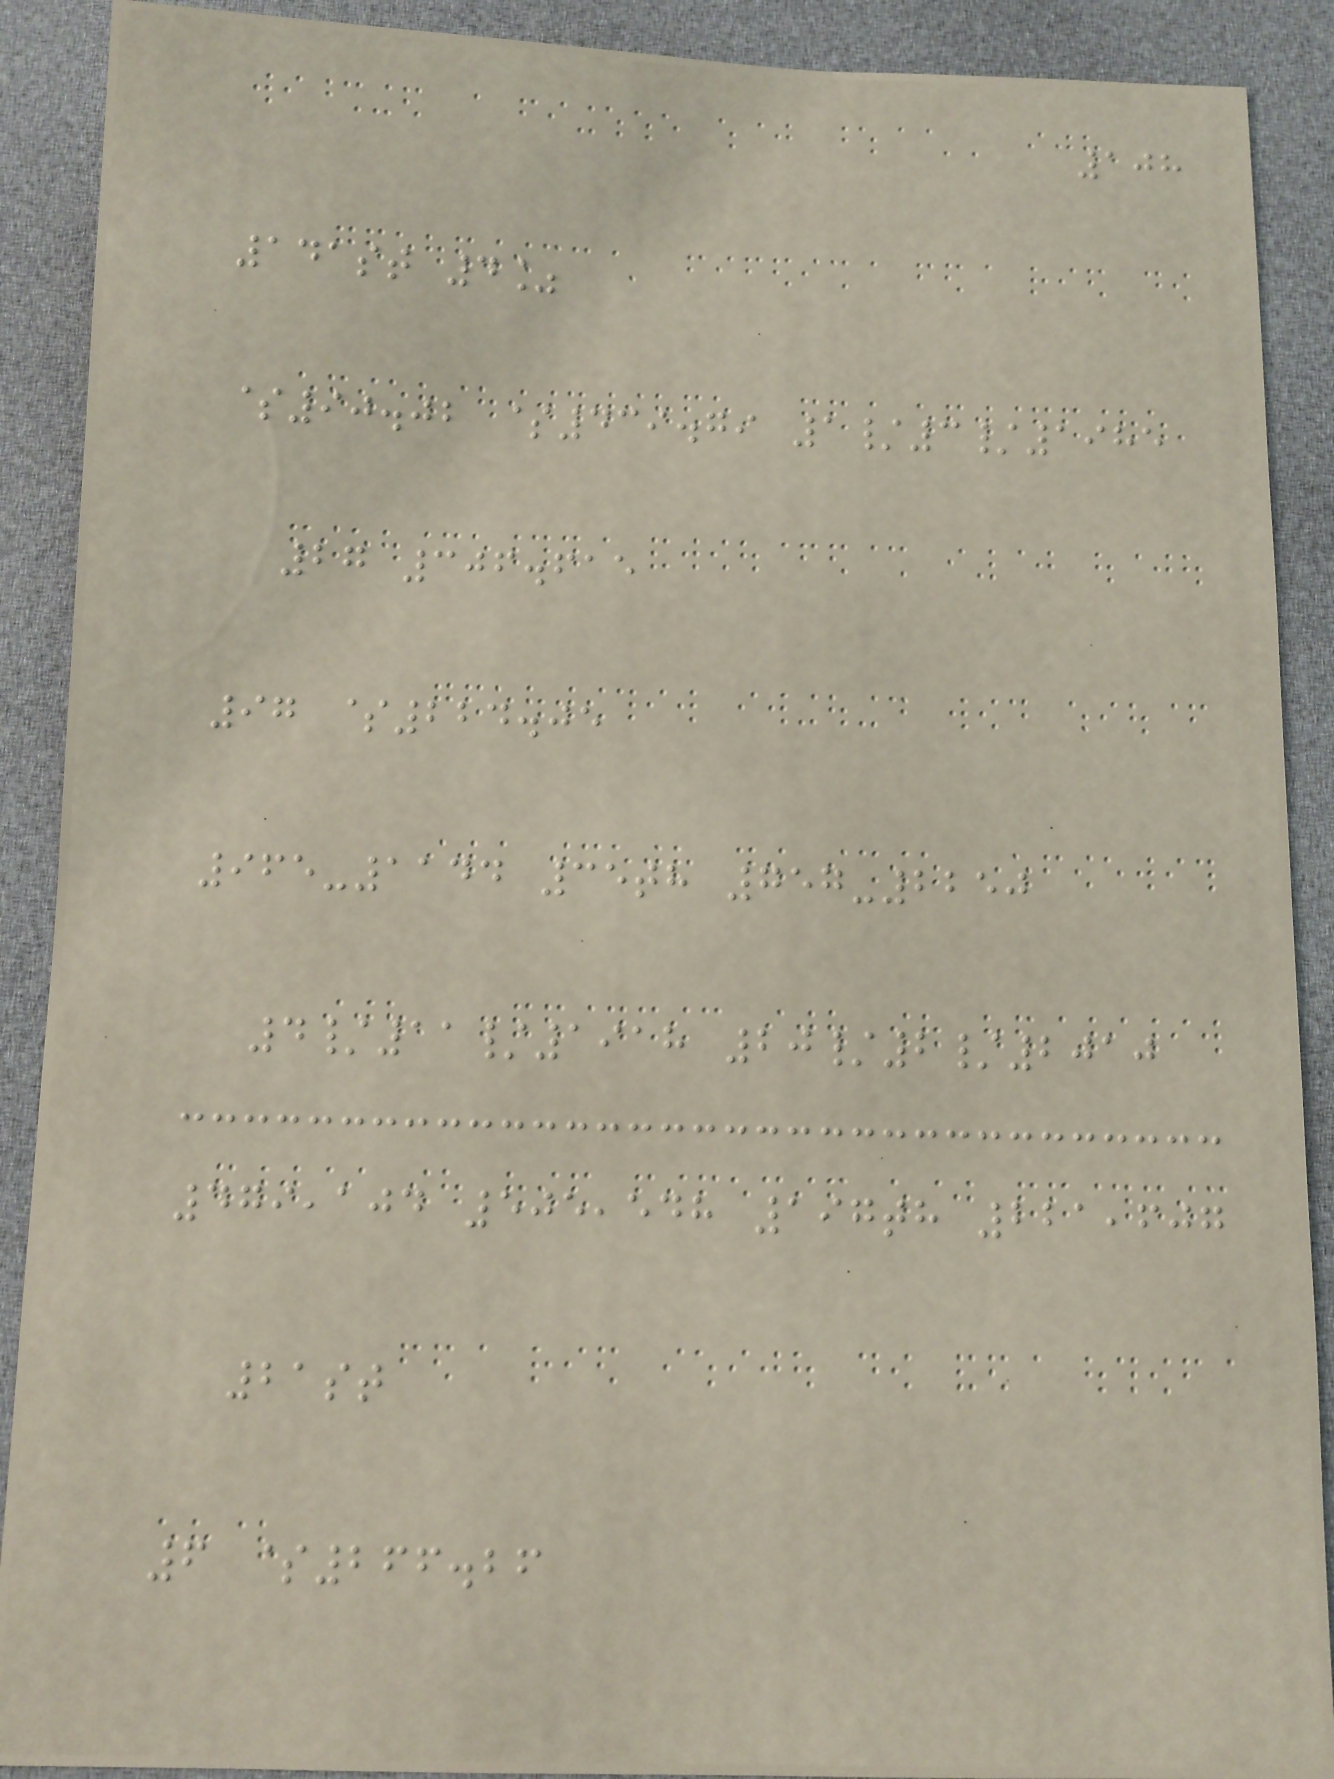108
141st 4%
$90.02 $439.79 1/3/1985
27 306.615
97 $224.05
965-1144 35th 757-2250
4/11/1918 20/2/2010
479,104 505,548 197th 221,607
21st
6 $266.26
